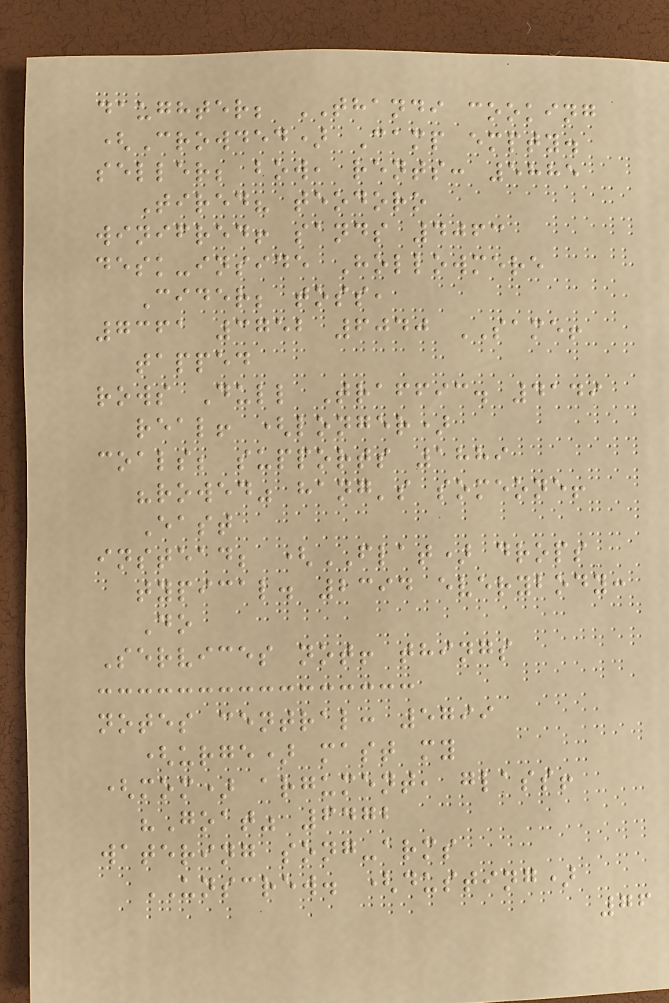daughter; THANDI cooking
(Crowded) Camp empty.
seller; bow, rents: 5885
Tired? teodoro
winifred! sands 4063
desk-inside Hollowmere
Cider; toss,
7361 3752 6040 SAME!
tapped
rows Dull Traffic. 4149
real! (longer)
coals; supports 1889
"rowed" hang's someone!
East
instead; (FLAT) drops
typical. 2394 everybody:
Do
Services not! things
notes central: 5799
(urge) mast my
(mom) argument, glass!
"Goat" 6472
watering song-arms
UNSCREW. (dusting)
76
